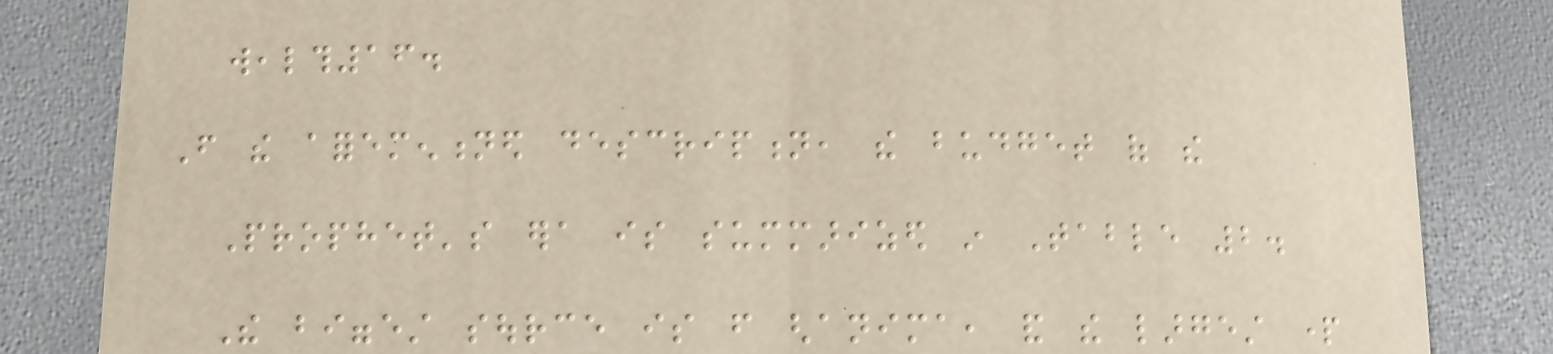wealth16.
From the aforementioned description, the budget of the
Prophet's era is summarized in Table 2.
The biggest source is from ghanima, and the largest part
